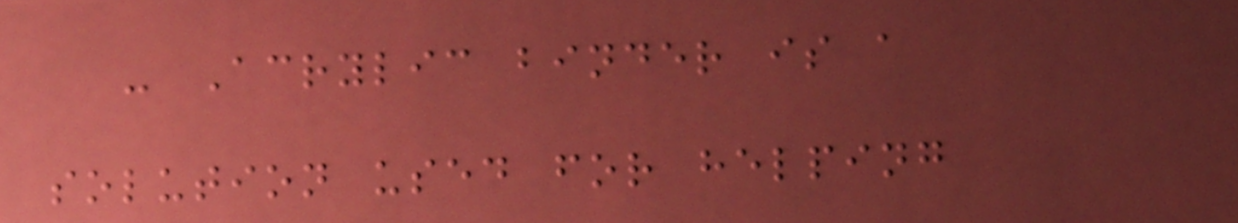- Acrylic binder is a
solution used for helping
